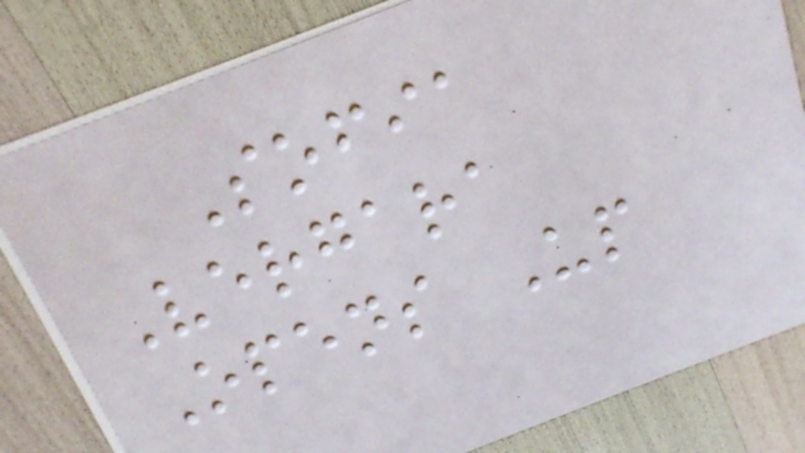Sofia
Vergara
Opens Up
